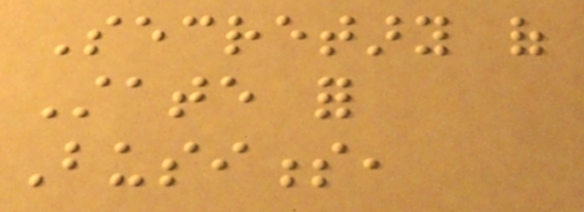Secretary of
State for
Business,
